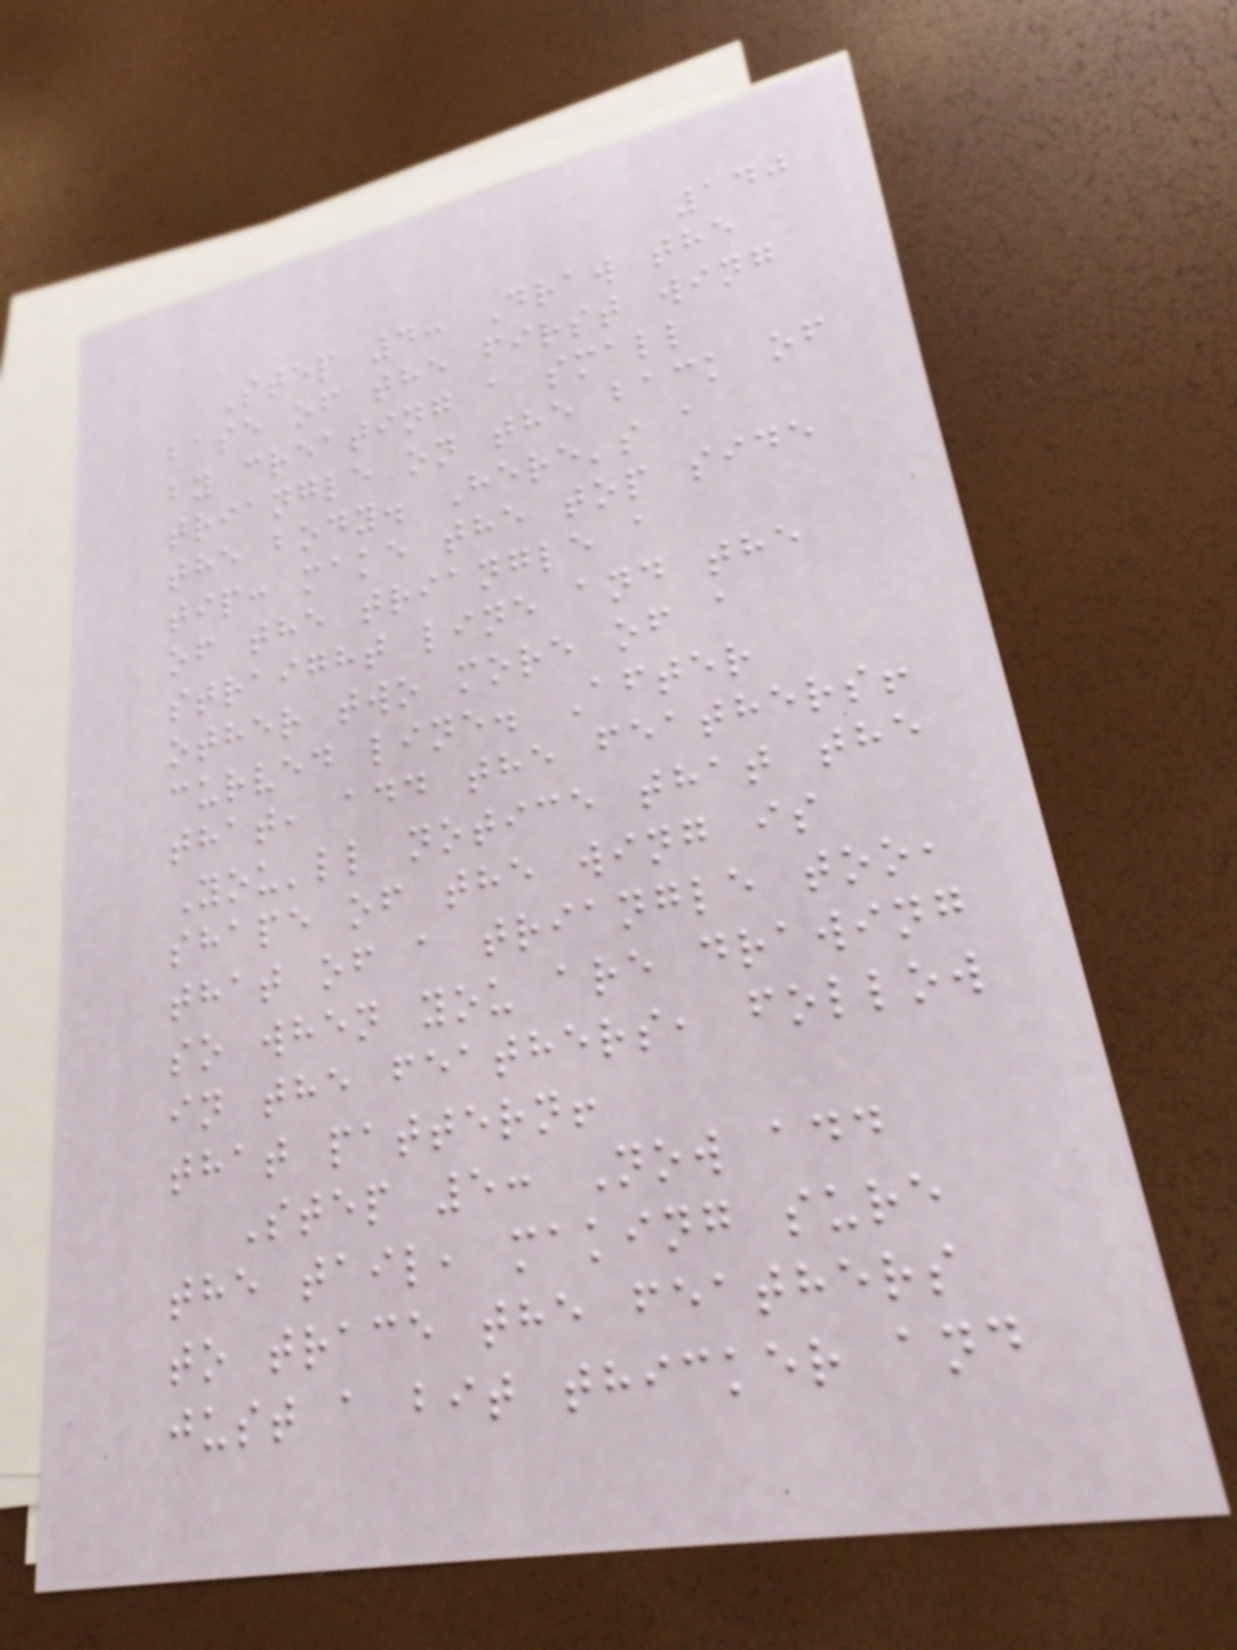140
Step 4: Draw the
base of the first wing
by creating a small
triangle on the back of
the body. Here's a
tip: make the top side
of the triangle a
straight line and the
other two more of a
curved line. After
that, add the feathers!
You'll notice that the
shape of the wing is
that of a triangle too,
so when you are drawing
in the feathers, follow
that pattern!
Step 5: Now add
the tail, making sure
to trace the feathers
just a bit thicker and
